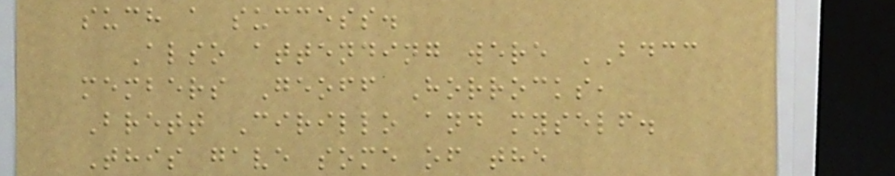such a success.
Also attending were BDCC
members Geoff Horrocks,
Brett Cirillo and myself.
This gave some of the
